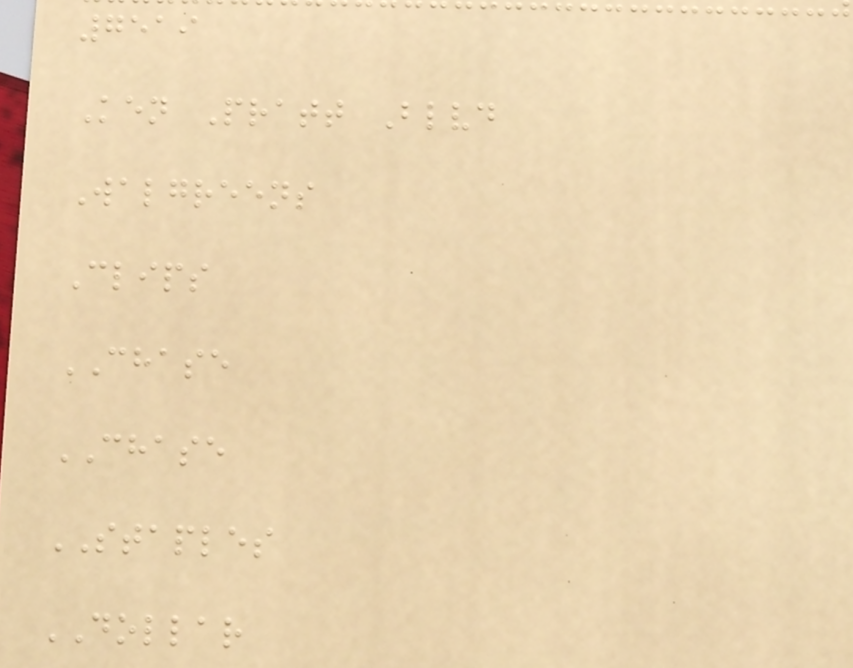7519
Ken Pratt Blvd
Walgreens
Clips
CHASE
CHASE
STAPLES
DOLLAR
